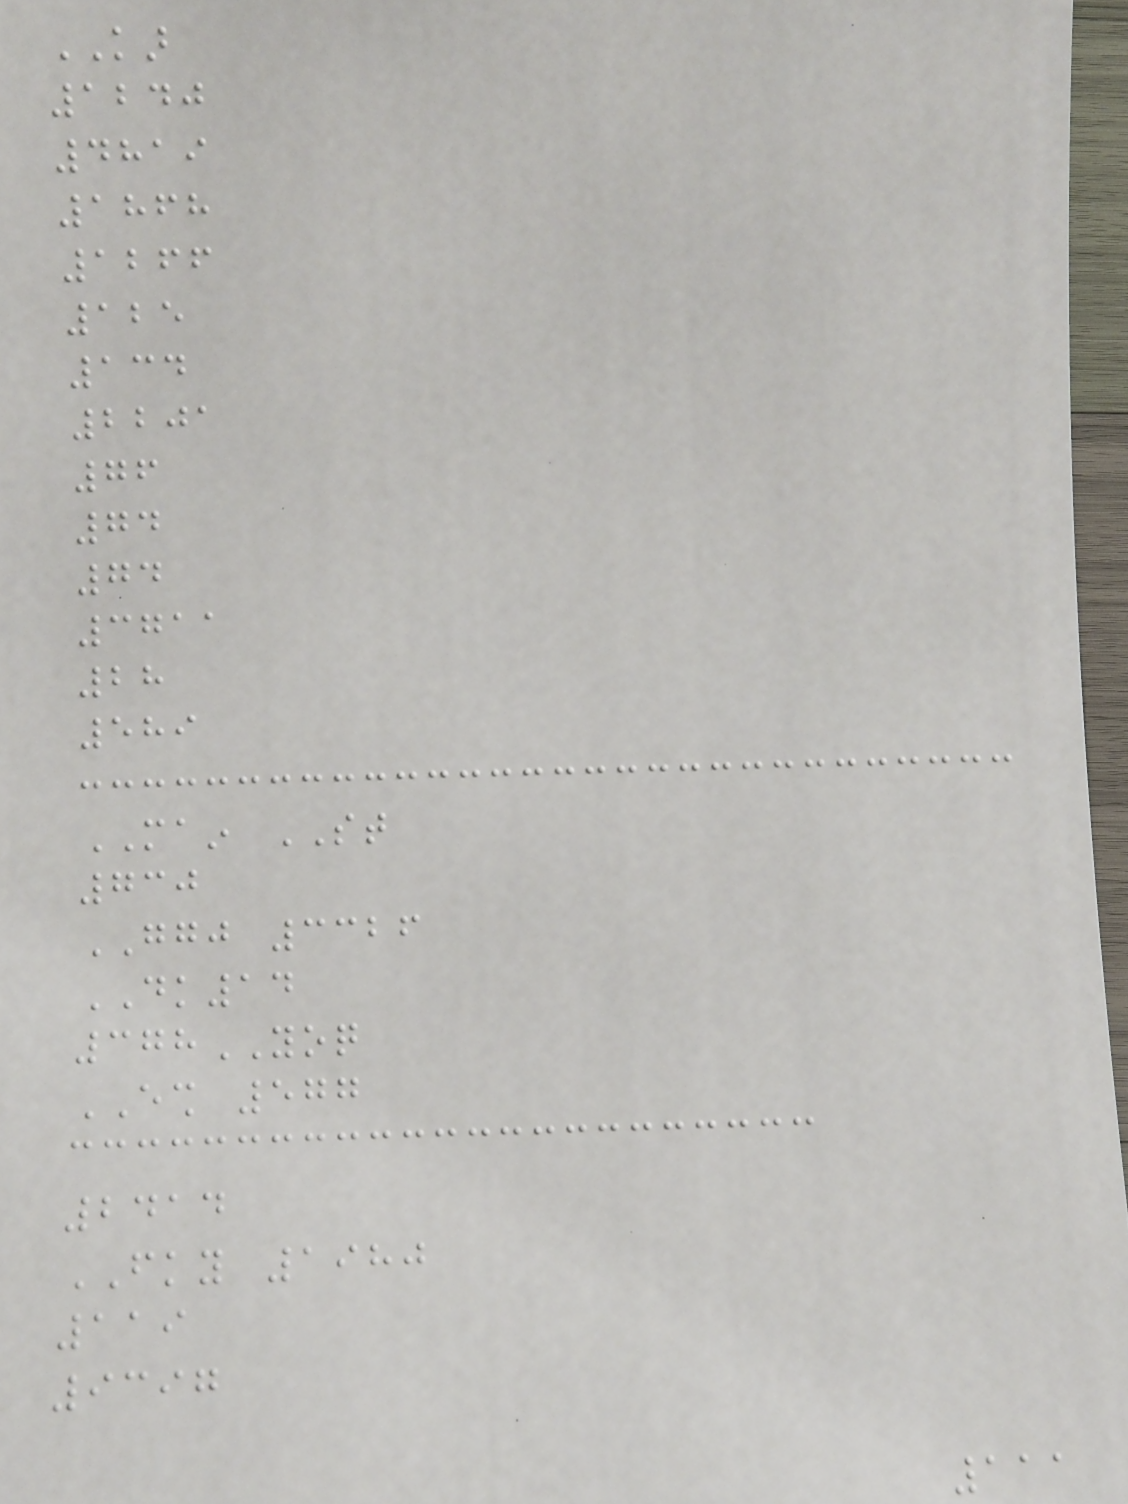KAR
1240
4819
1868
1266
125
134
2201
76
74
74
3711
28
589
MAIN ST
730
GGJ 3326
DK14
378YOQ
ESH 577
2414
FKY 1980
119
9397
111
